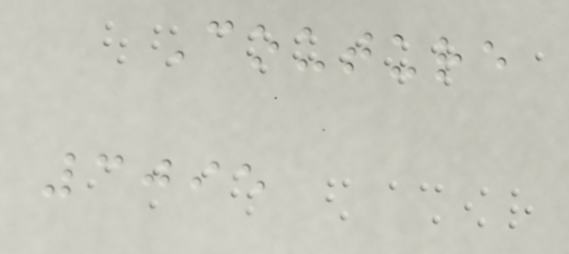Couture
3095
